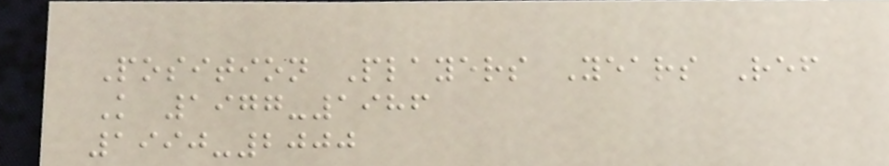Position Players Years Ref
K 1977-1986
1990-2000
